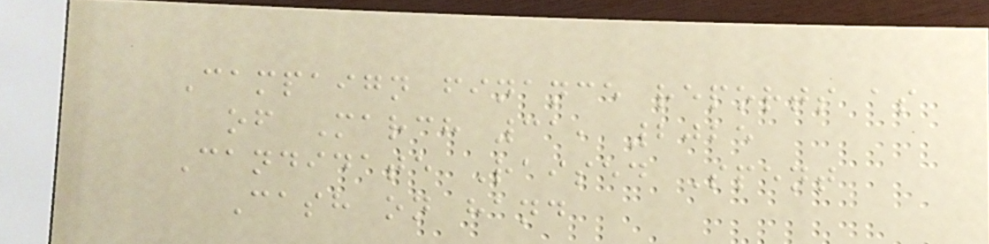Campaign finance reports as
of March 31, 2025
Candidate Raised Spent
Cash on hand
